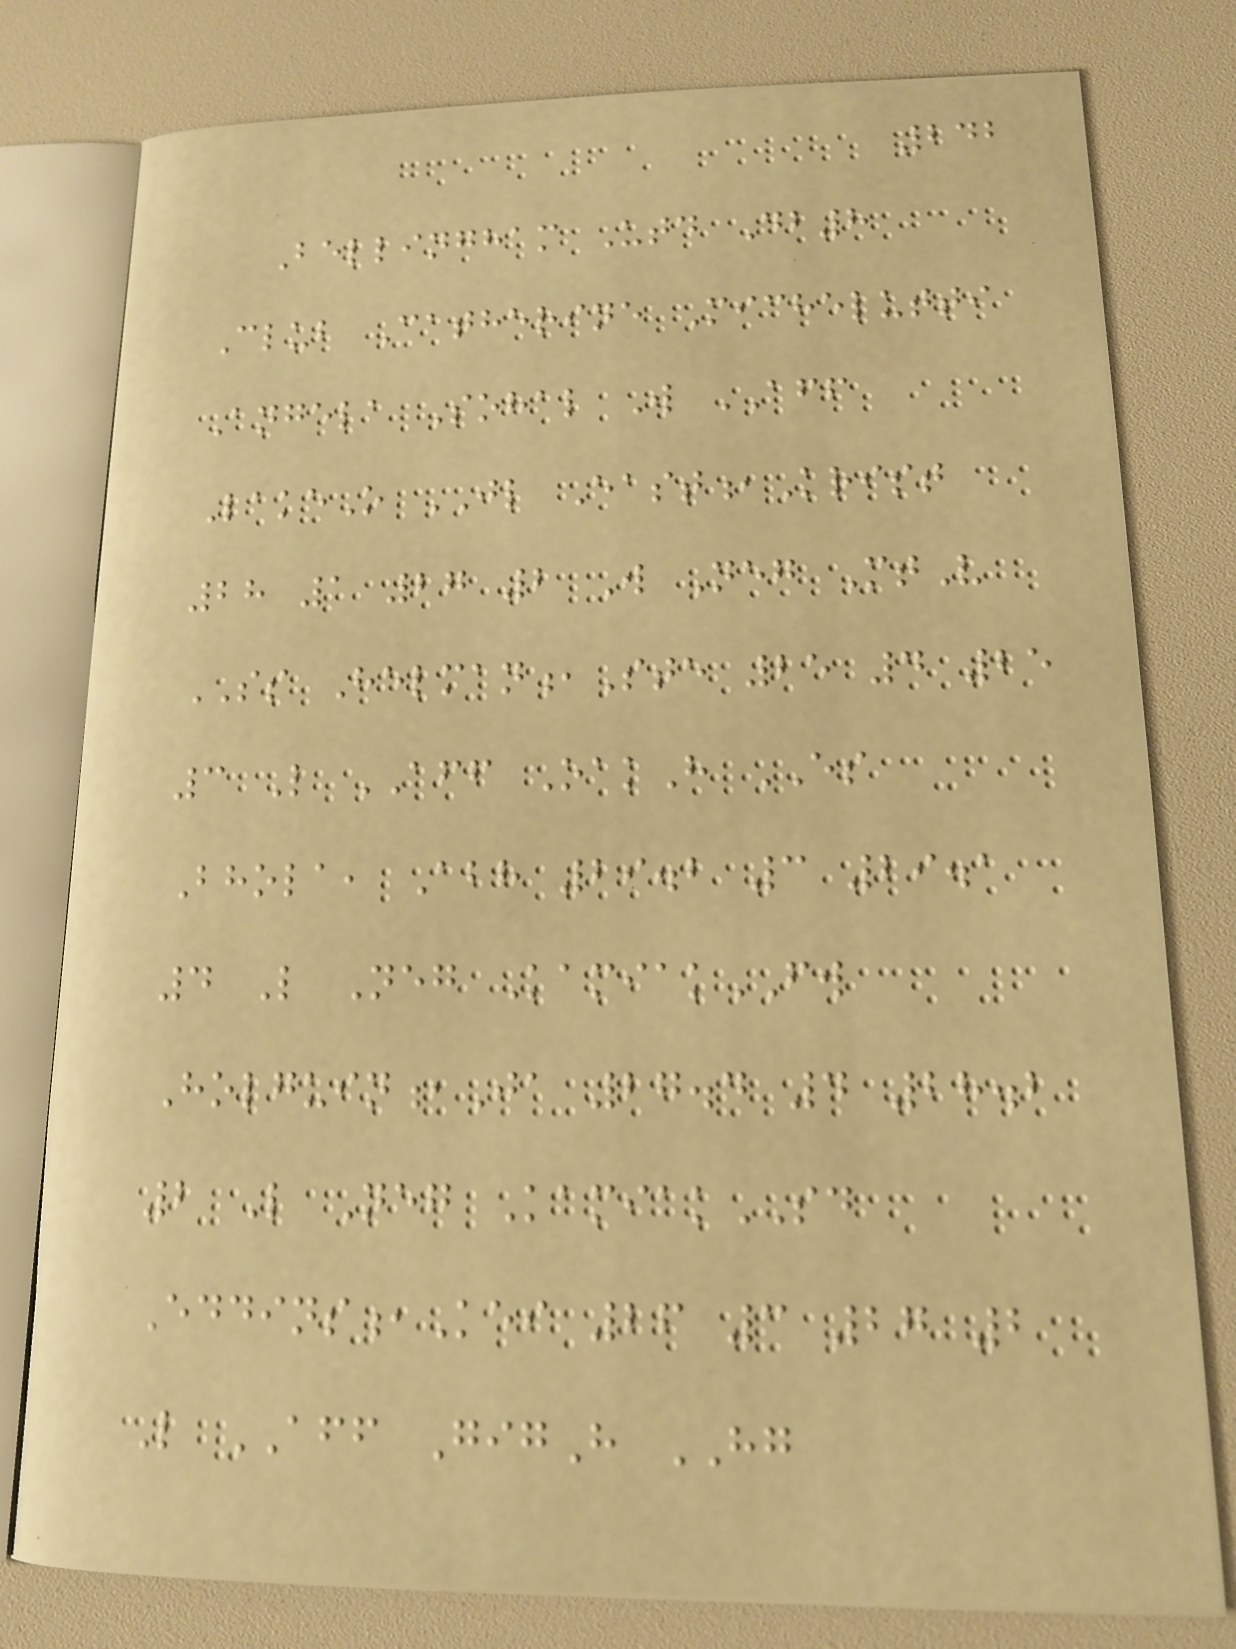242
Bellingham Utd Db8
Club Catherine Michelutti
Angela Sohal W AFF
LakeO JL East,Krist
28 1 27 2 W Neg MtV
SS Helman,Ste 25 4 25
3 L AFF OakH ES
Bhola, Abh 29.2 3 29.1
4 L Neg KamiakFW
Holguin,Ja 27.4 4 28.2
2 L Neg KamiakSD
Eddins,Kei 26 3 27 2
L AFF GigH HG
